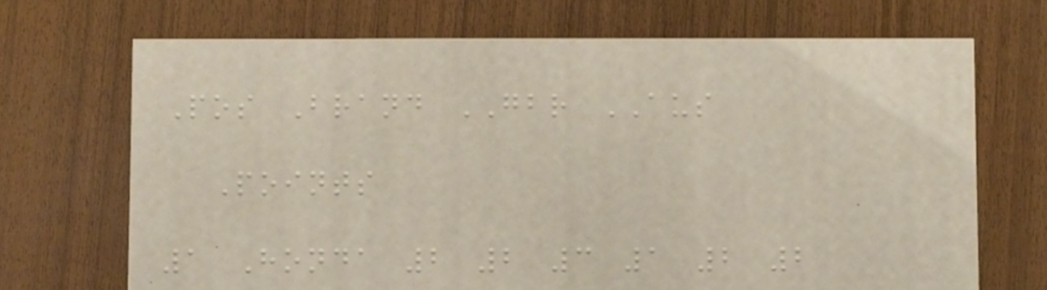Pos Brand GBR AUS
Points
1 Honda 2 2 3 1 2 2
